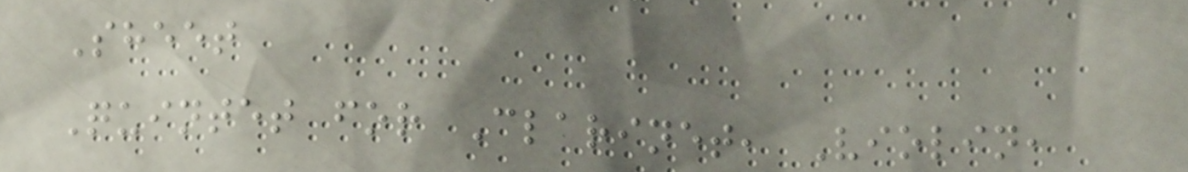Sheet
Quintet for Clarinet, Violin,
